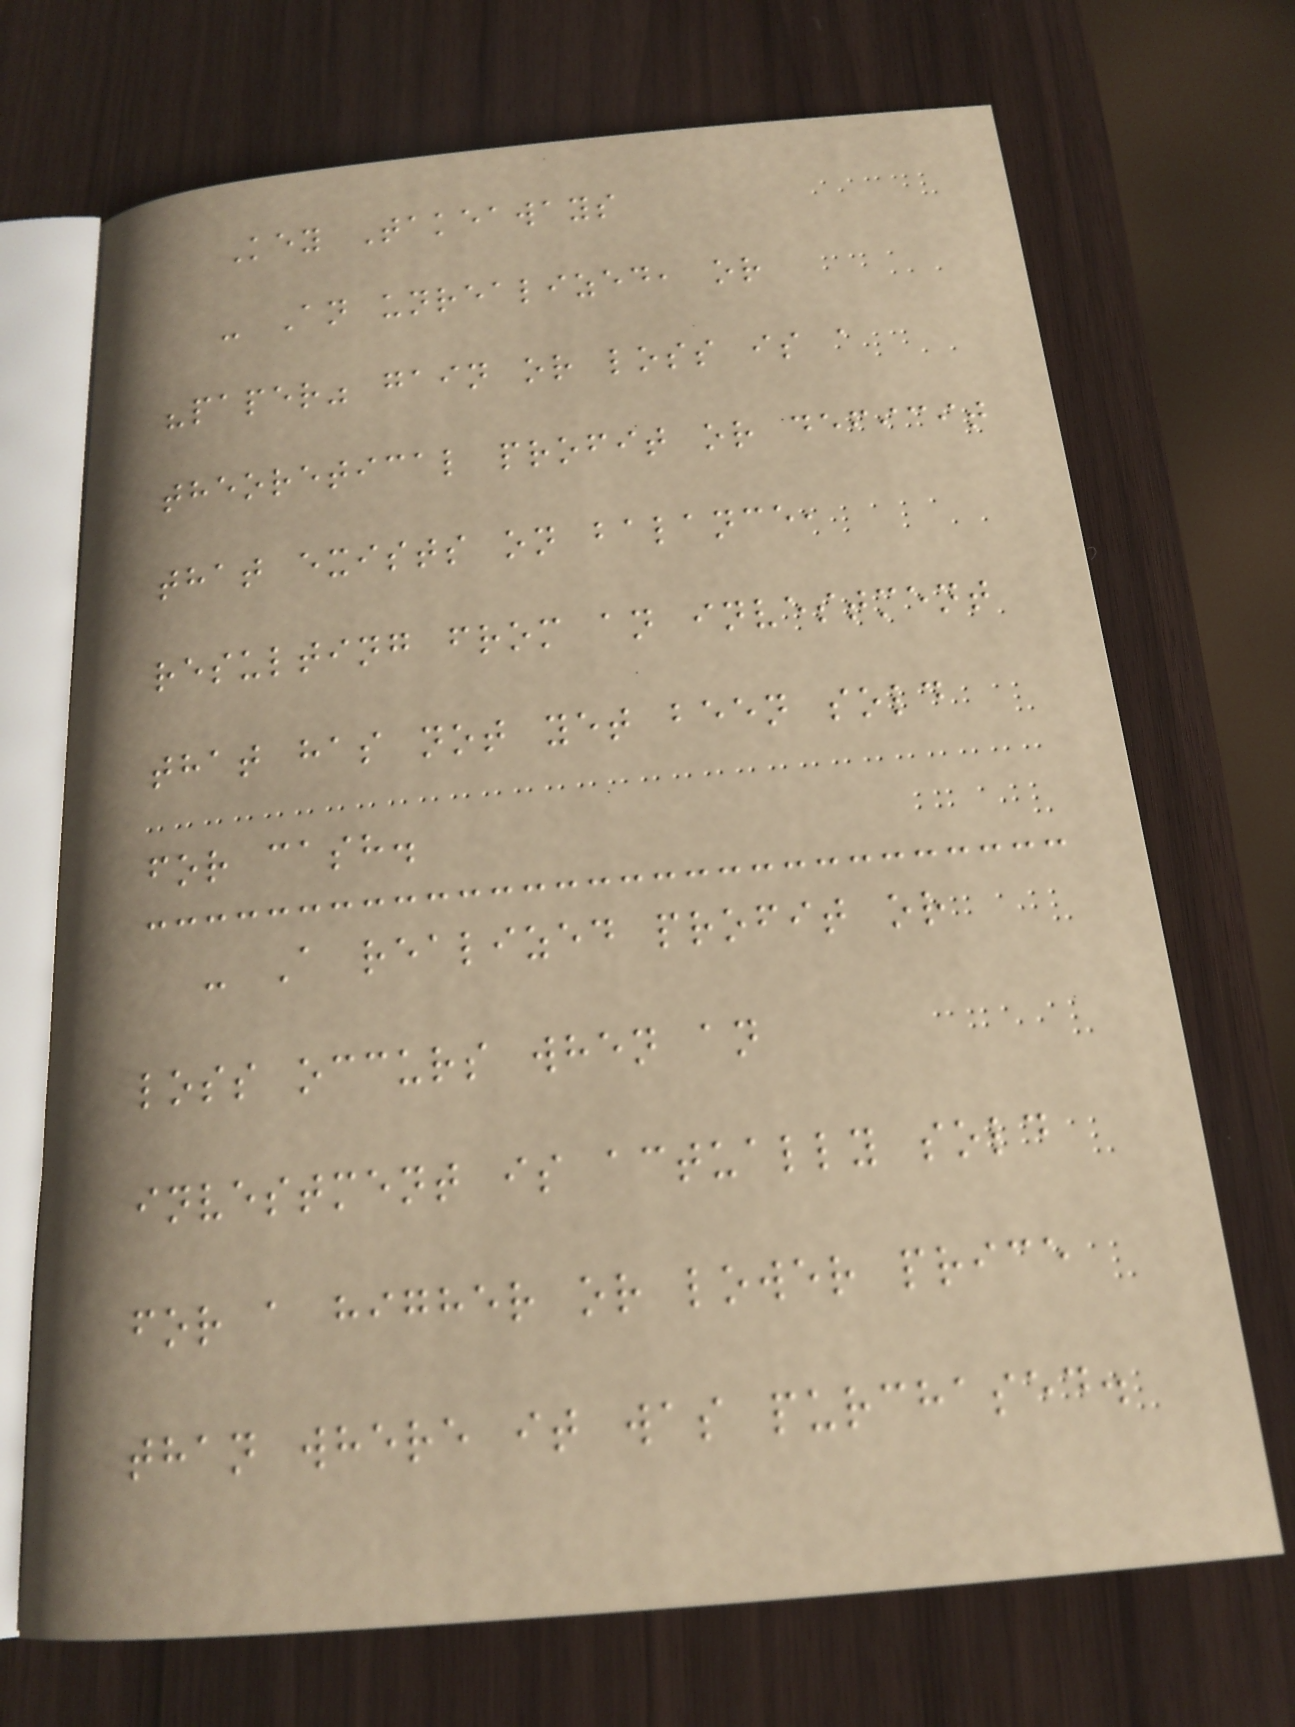Key Takeaways
- An unrealized, or
"paper" gain or loss is a
theoretical profit or deficit
that exists on balance,
resulting from an investment
that has not yet been sold
for cash.
- A realized profit or
loss occurs when an
investment is actually sold
for a higher or lower price
than where it was purchased.
